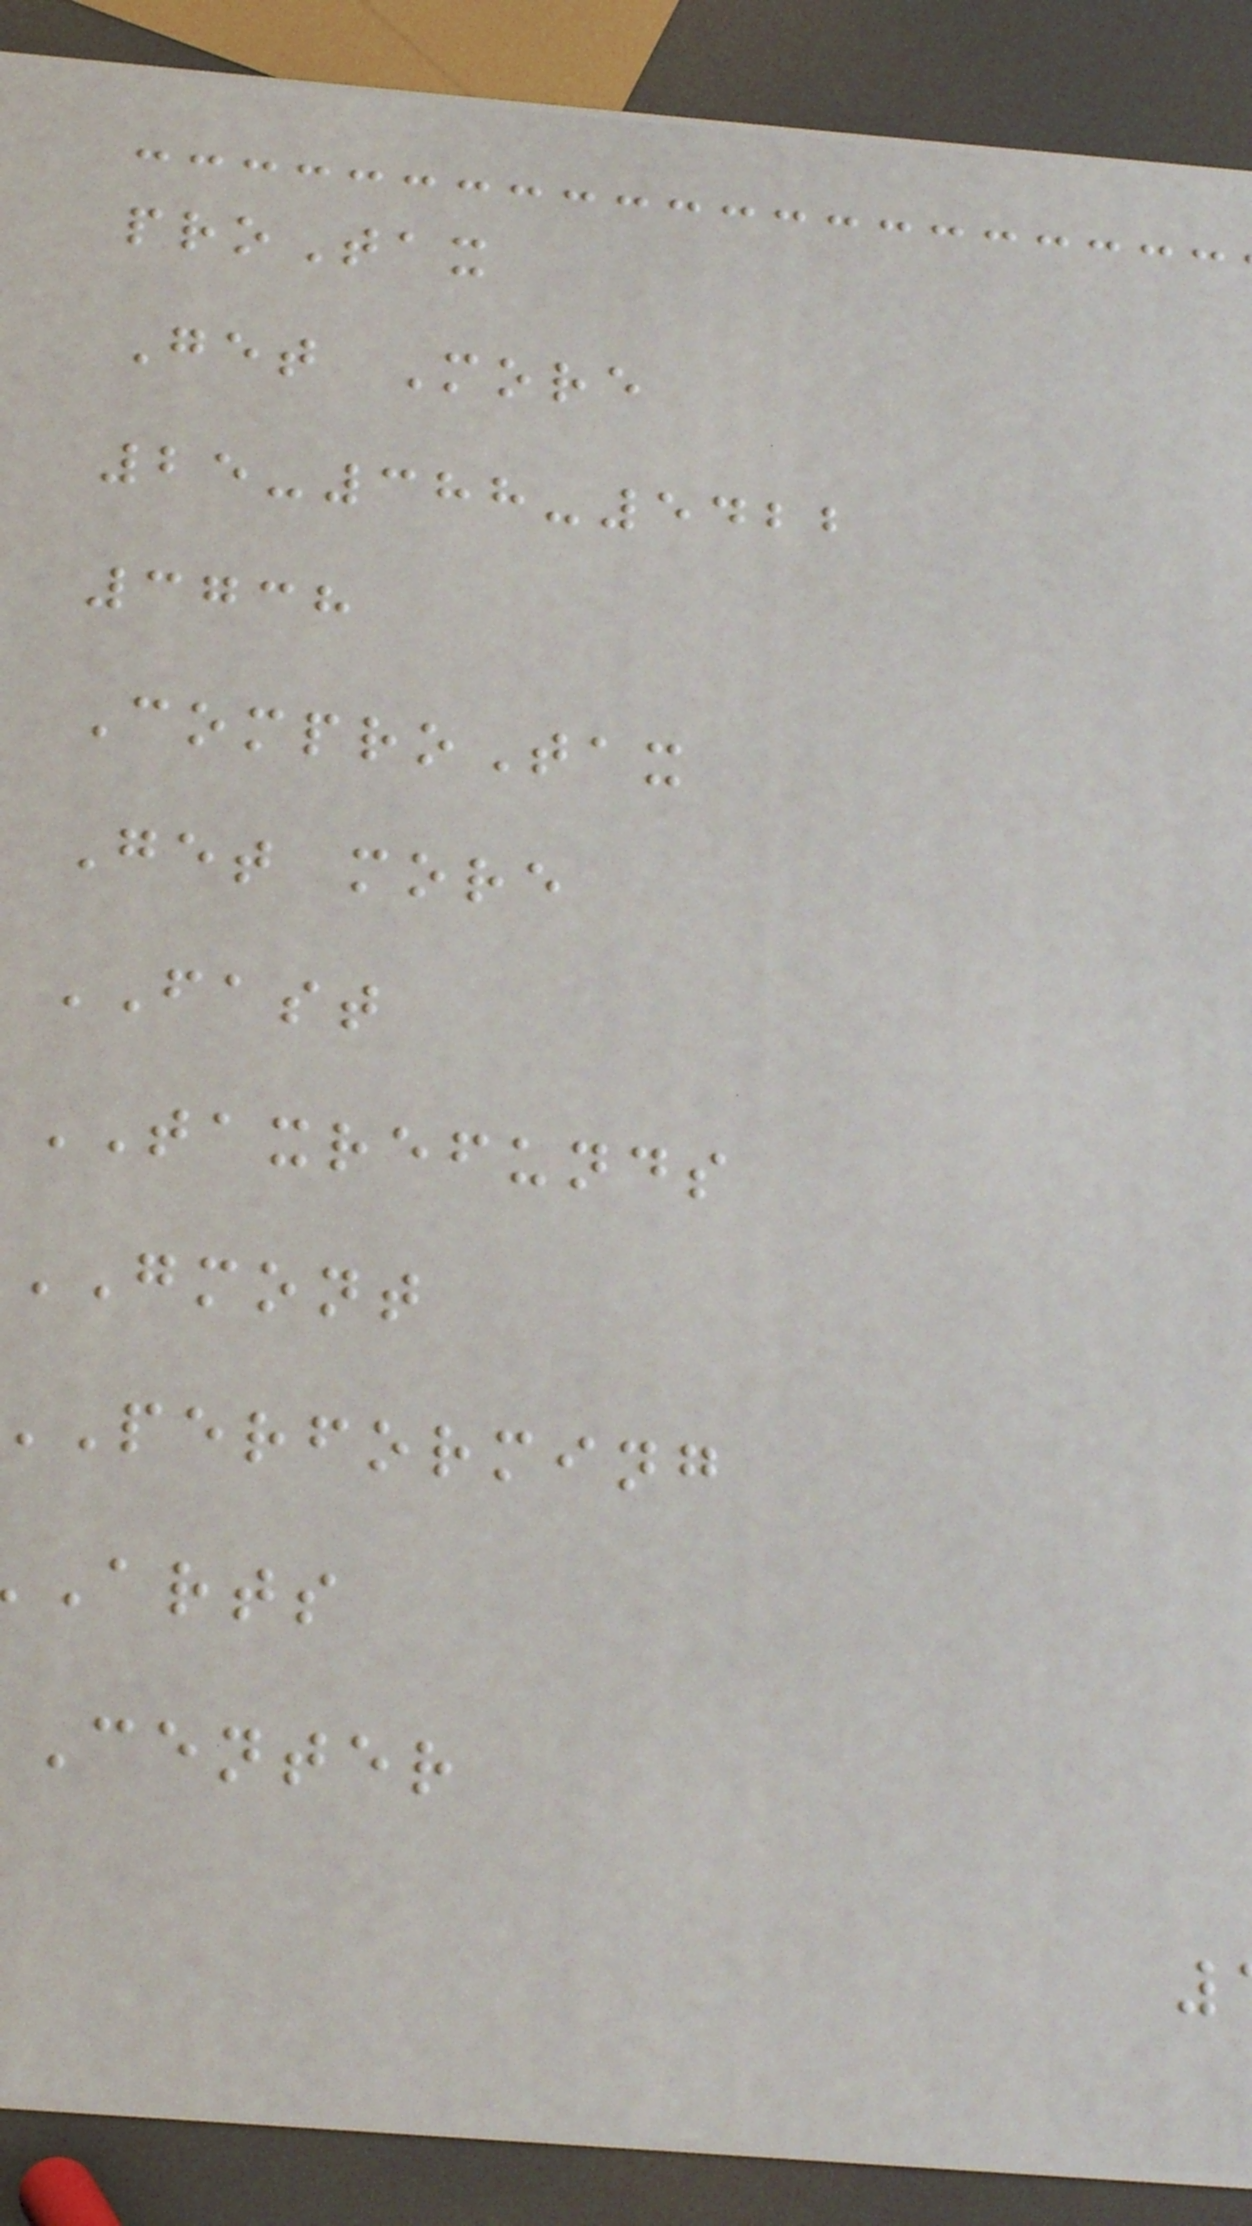proTax
Get More
25-388-5422
3738
ComproTax
Get more
FAST
TAXREFUNDS
GMONT
performing
arts
center
